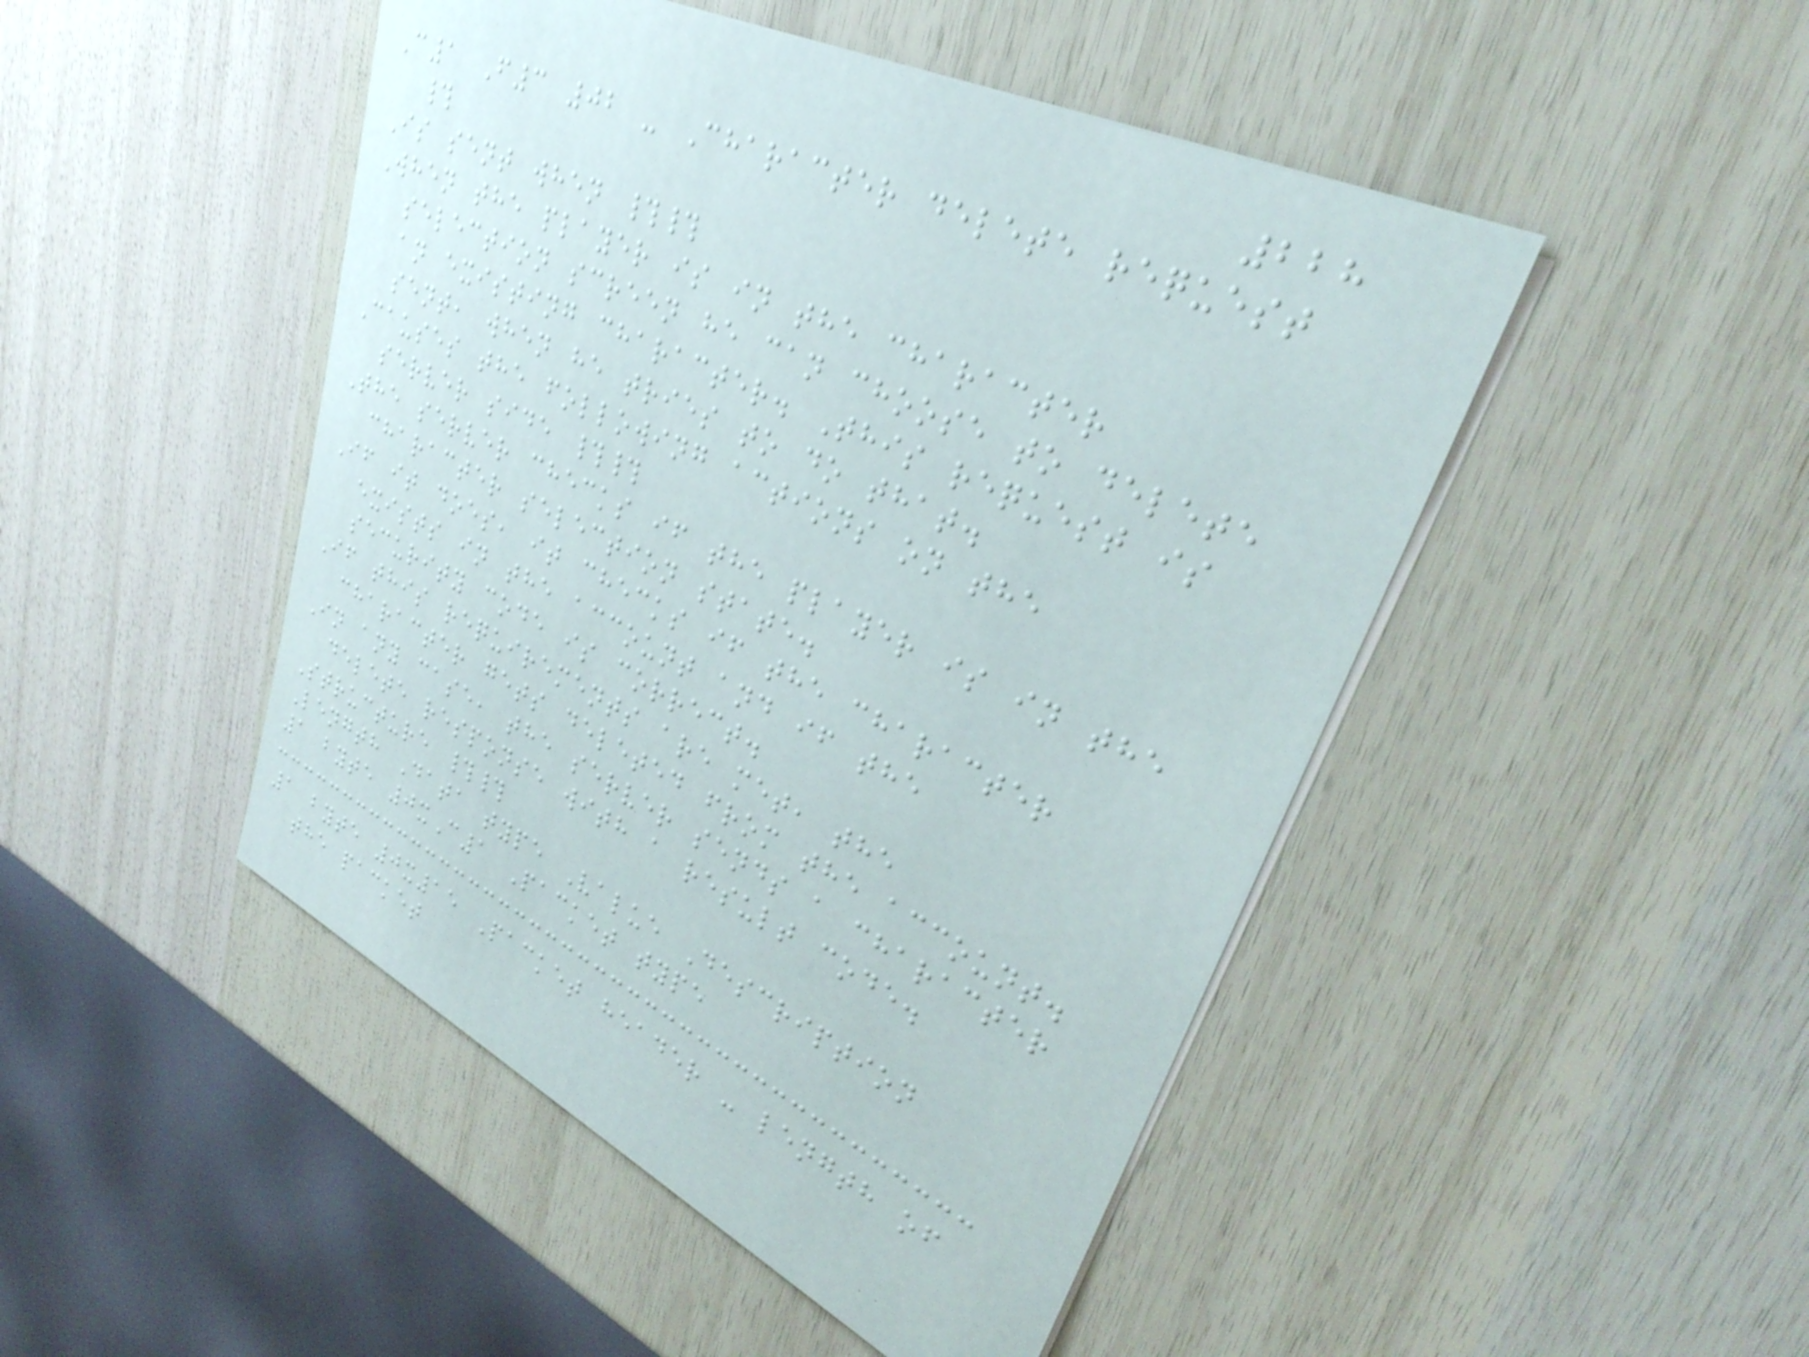228
C1 F3 02 - Character delete request
#
Is sent when ##
When the player is in the character
selection screen he can choose to delete
an existing character. This request is
sent, when he tries to do that.
Causes the following actions on the
server side ##
The server checks if the player is in the
character selection state.
If it does, it checks if the character
exists in the account and if the
security code is correct.
If this requirements are met, the
character gets deleted from the account.
In any case, the server sends a character
delete response with a result code.
Structure ##
Length Data type Value Description
1 byte 0xC1 Packet type
1 byte 0x15 Packet header - length of
the packet
